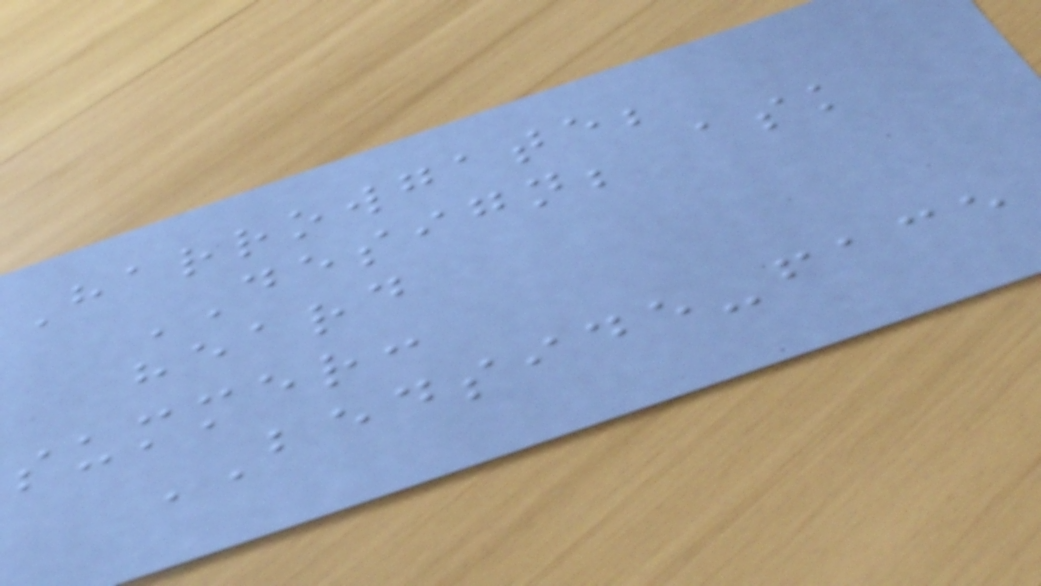Harrowgate;
DESIGN; ask
heard
summer:
BEDSIDE-face
